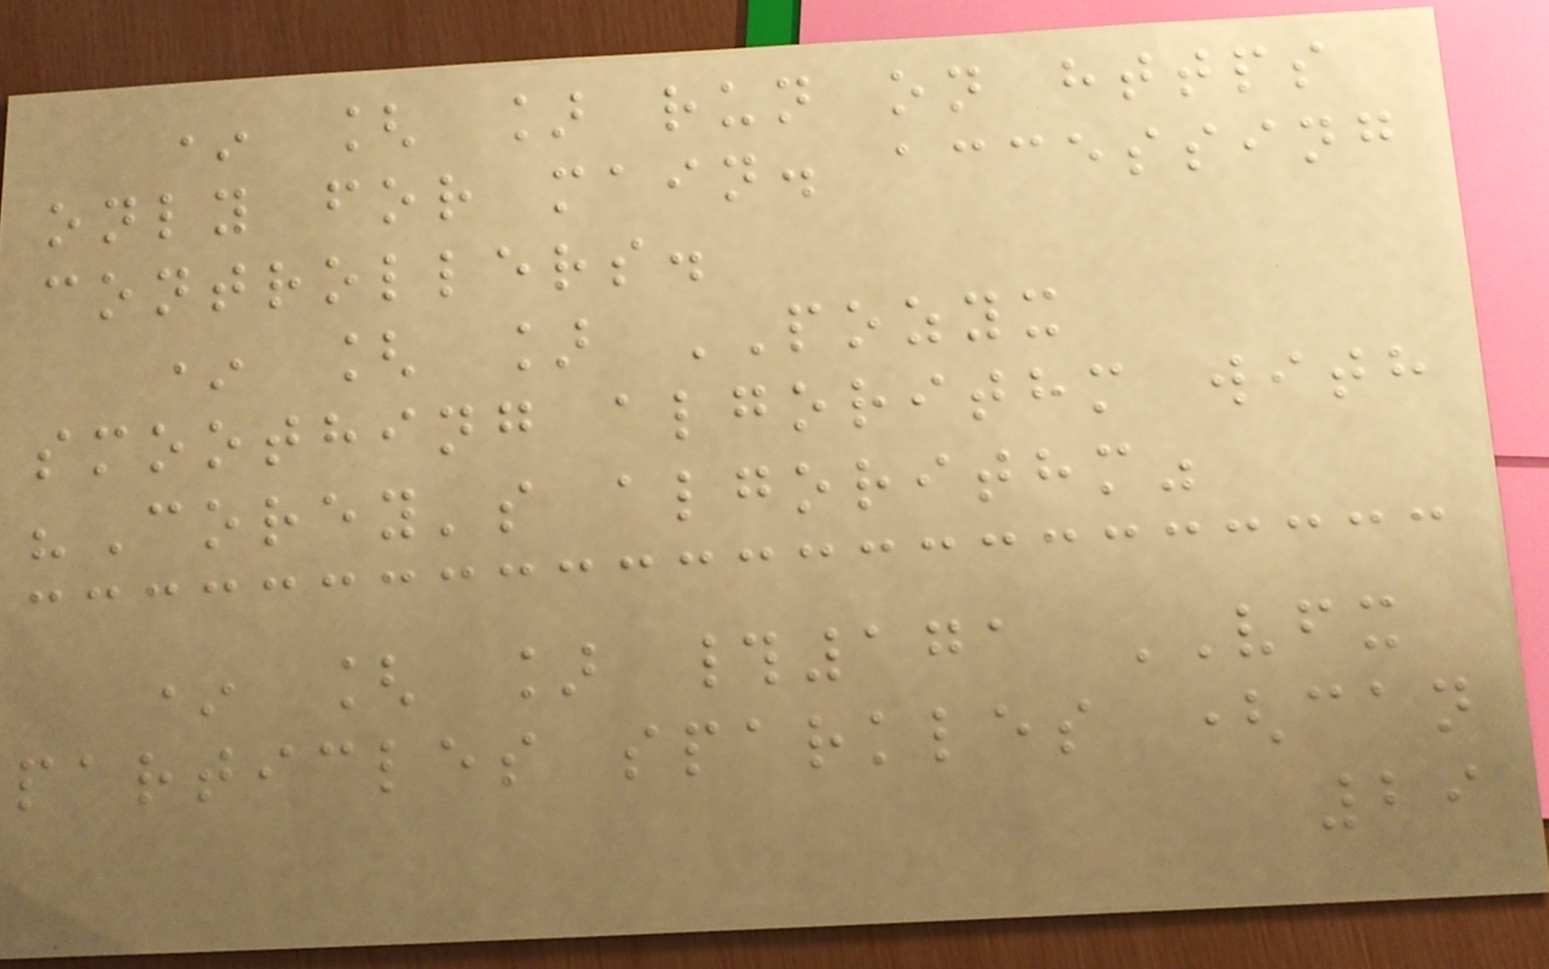* [ ] run on https
only for main. accessing
controllers.
* [ ] POZYX
smoothing algorithm with
"Corey's algorithm"
* [ ] #171 VFX
particles sparkles (can
29
